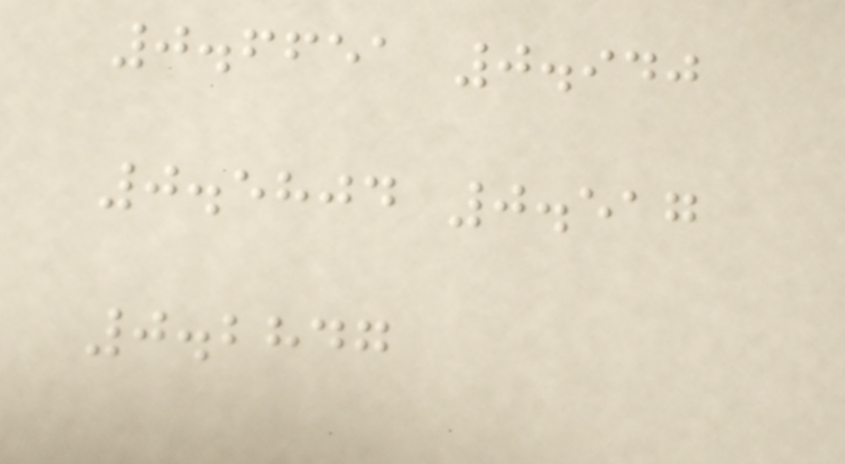0.6651 0.940
0.5804 0.517
0.2847
